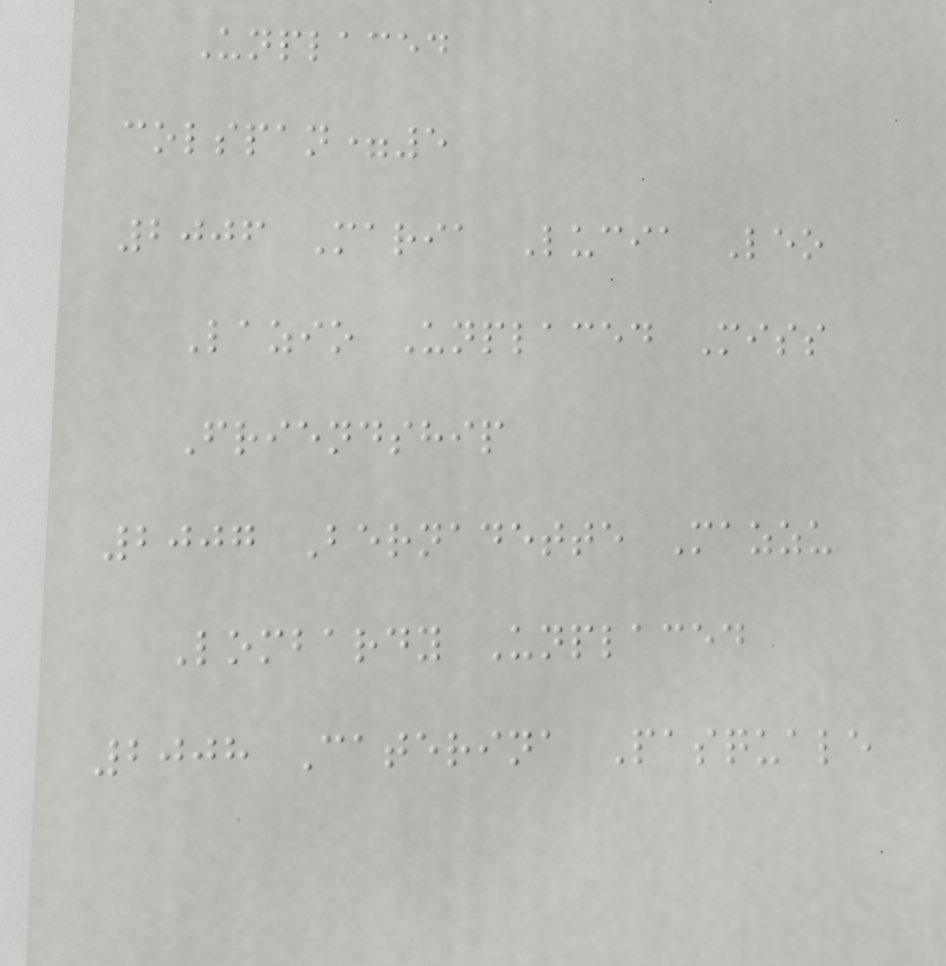Unplaced
colspan=5
2006 Maria Lucia Leo
Lazio Unplaced Miss
Friendship
2007 Bernadette Mazzu
Lombardy Unplaced
2008 Caterina Pasquale
